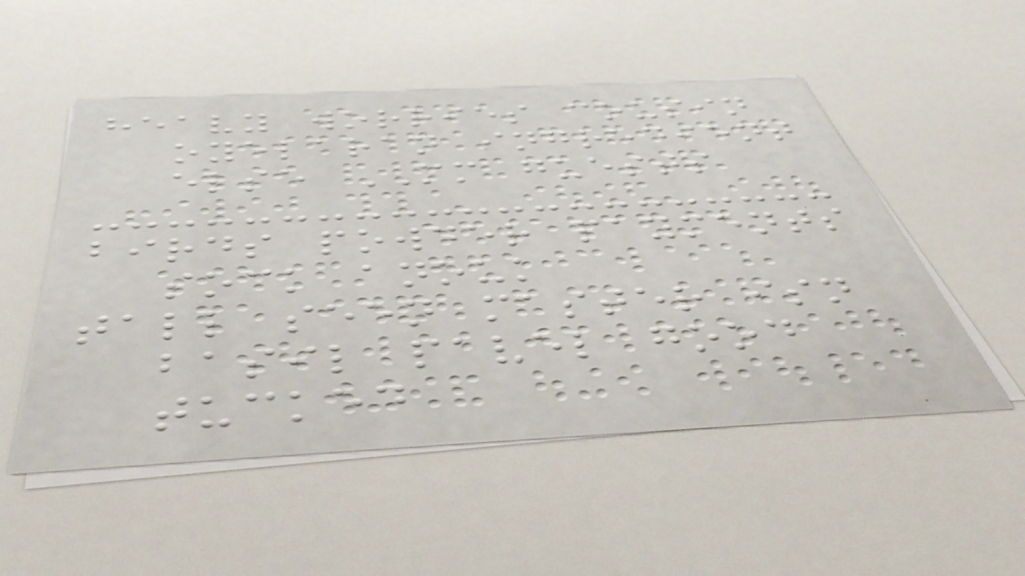heavy worries cousin
oyelaran ingredient
else MM guests
birds powder payments
sock anouk
tall seen master isn
basil pavel good
tucked
